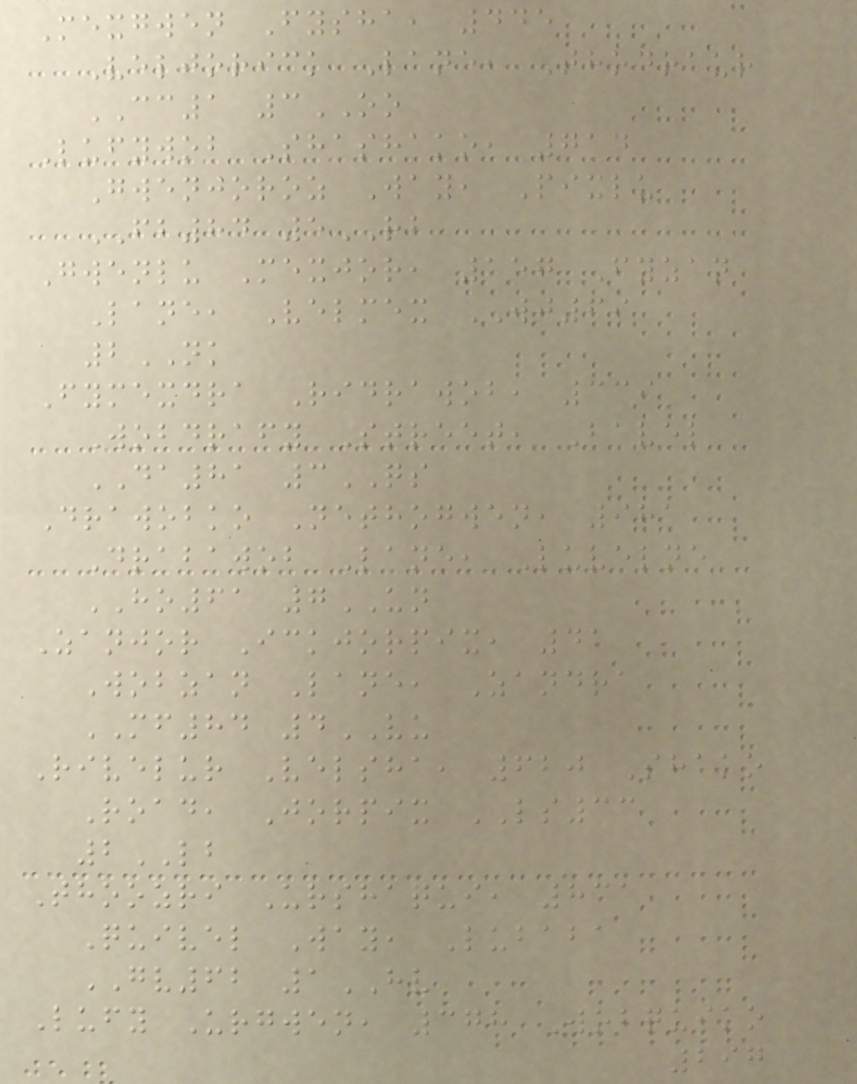Mexgwen Fysha, 445
Veljorick Lane, Thodraur
CC1 3OO
Lufywob Shashako, 714
Gwenjoroz Way, Pixlu
FB84 5RB
Gwenlu Mexjor, 157 Fyzan
Lane, Velmex WJ69
2NK
Fymexdra Ridrawob, 339
Wobdrafy Street, Bavel
DA81 3QS
Drawobko Nethogwen, 981
Drabawob Lane, Luvelne
HO61 7UN
Zanjor Ickjorpix, 41
Wobzan Lane, Zandra
MF84 4VU
Rivelur Velsha, 620 Shako
Road, Jorpix LS33
2LB
Thoozri Urshaqui, 831
Quivel Way, Lubaba
GV62 1HV
Lufy Urgwen, 378 Wobquiko
297
